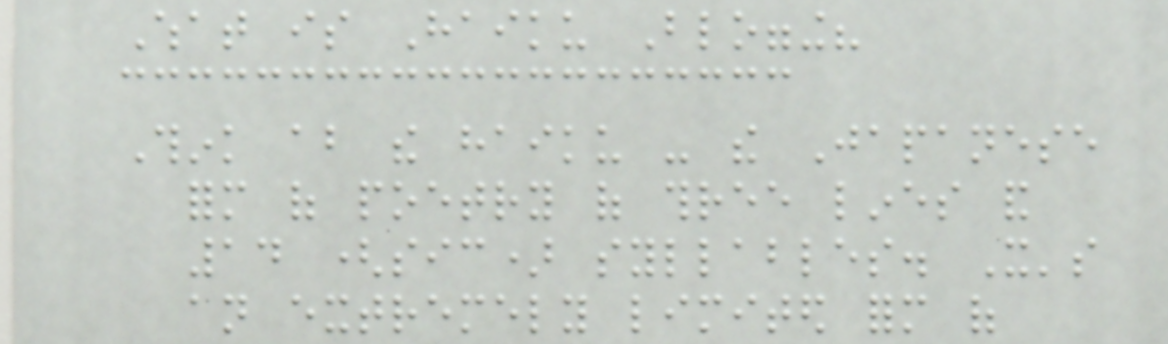What is Haiku Blogging?
Think about the haiku - the Japanese
form of poetry of three lines and
14 (sic) syllables. It's
an extremely limited form of
